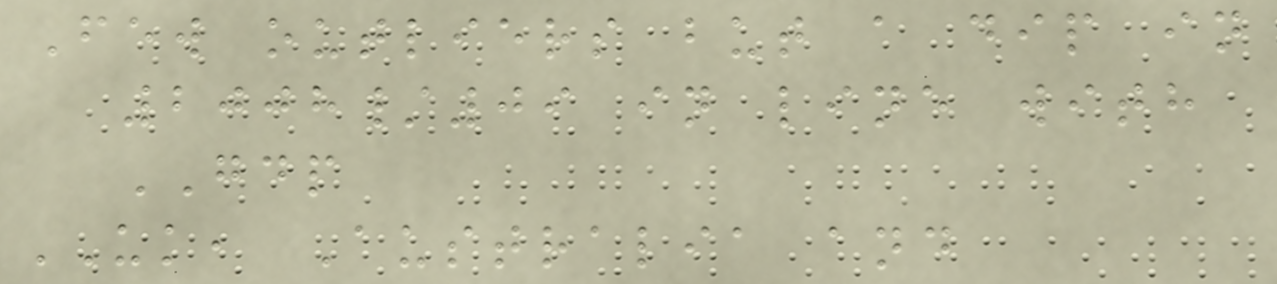Few outliers but a dip in
2008/09 in line with
GDP
UK, Australia and
